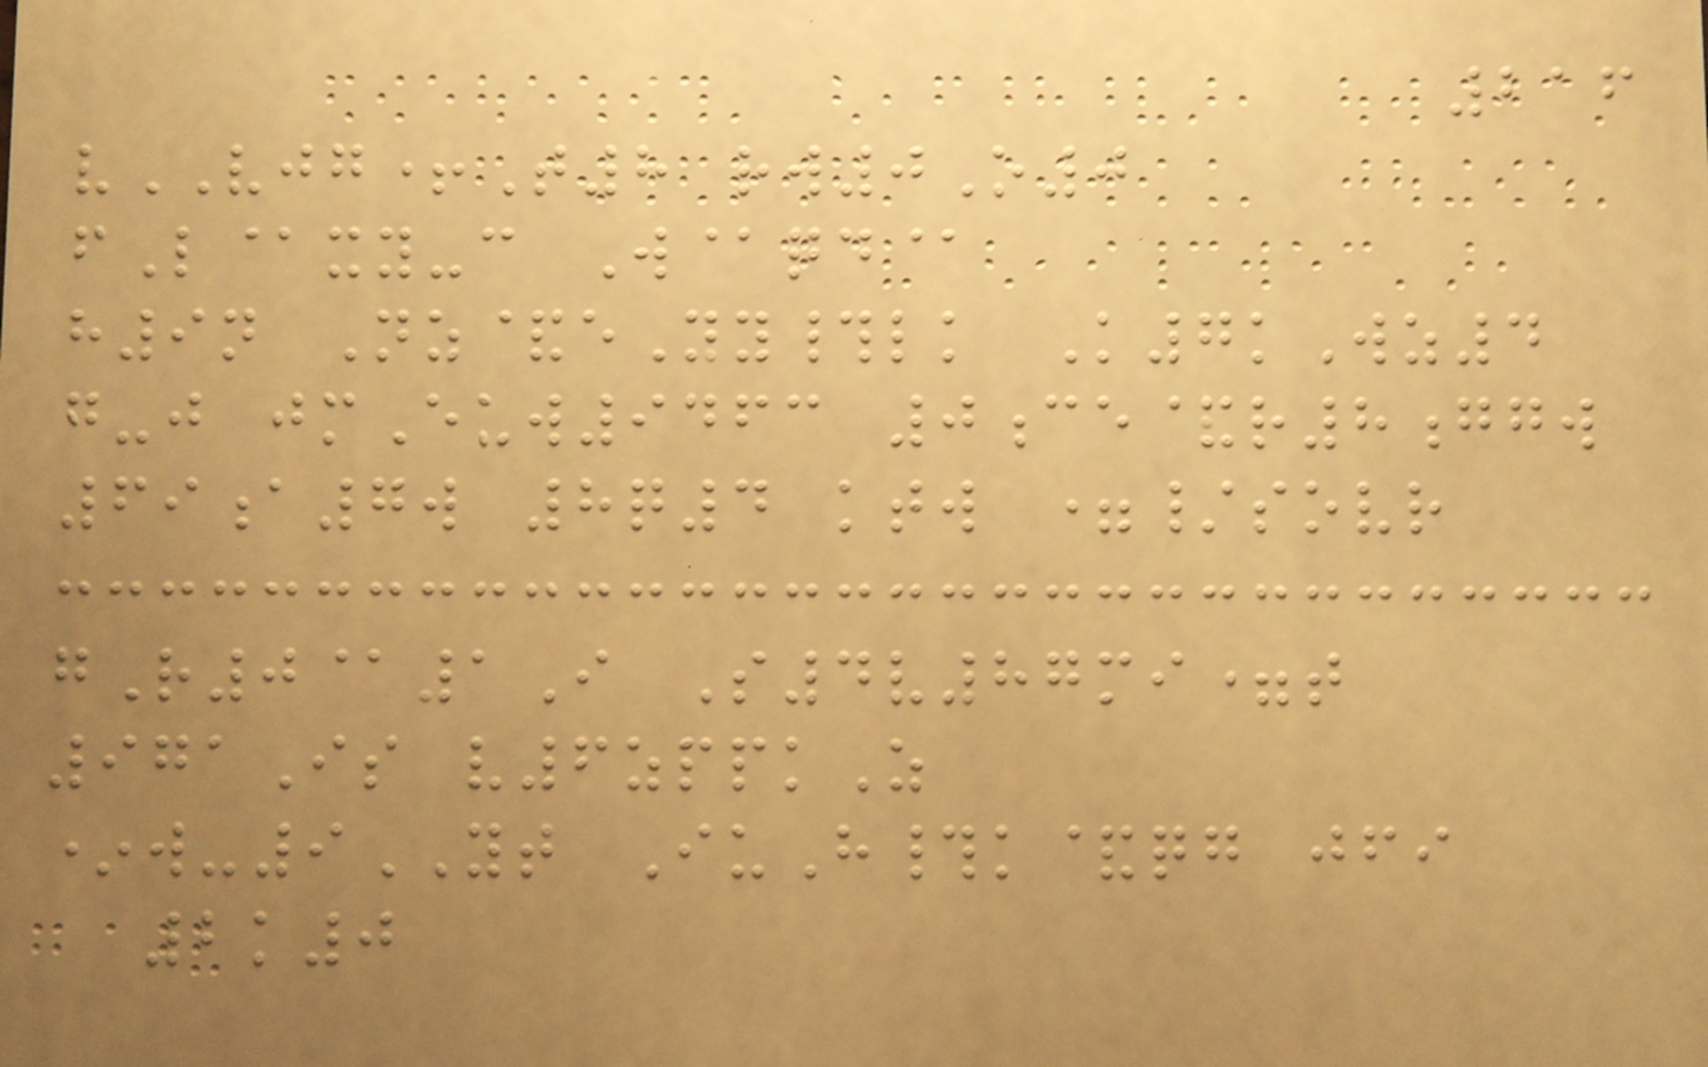216
vVJG+T8 rw0O0
fL@xy-c W@qd@
h9n Nz&eYy#lk K7kWz4
g-j jmEuw9463 0ce&r8ggw
69a7w 8q4 ktw =/sovr
gR0@1I S4v87mi=t
971Is v6zppkZ
*w-9YT IuH#k&qg jfi
2k0
